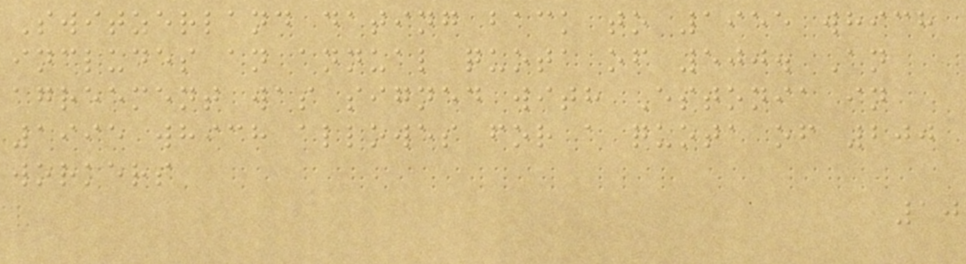Switzerland dating back to 1955 which
includes an annual quota of 500. An
agreement was signed with Estonia in
1995 which allowes for a quota of 200
workers
10
